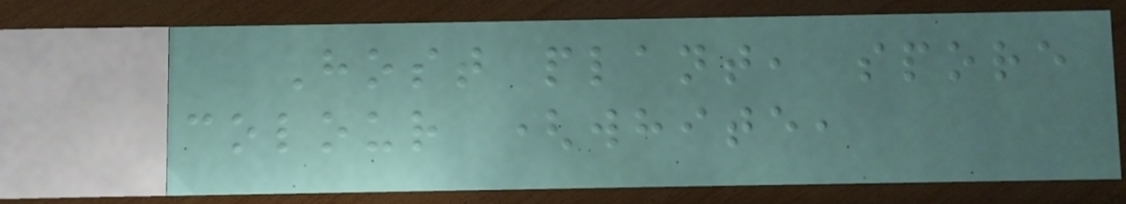Host plant, spore
colour (white,
